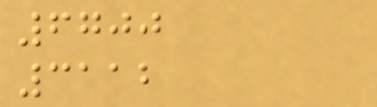6700
3112
